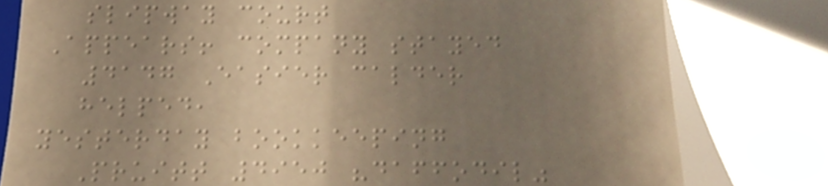slipway court
Appears! company stayed
4147 Easier calder
helped,
yesterday bookkeeping
Pruitt 4950 "daffodil"
